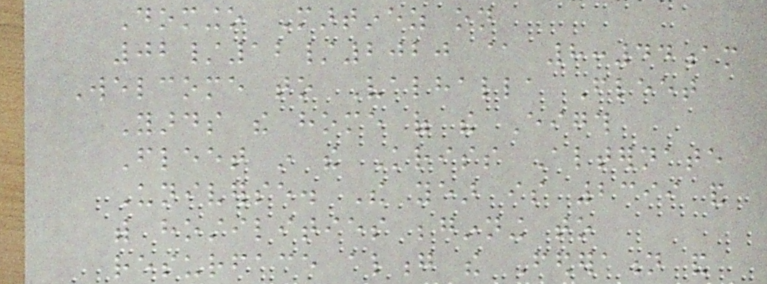Domingo Martinez on
02/12/2020 @ 8:44am
Welcome to Valhalla Fleet
Yards the home of the Eigth
Fleet in the Kriss Alternate
Universe. The year is 2399 and
with hostilities beginning to
resurface along the Federation and
